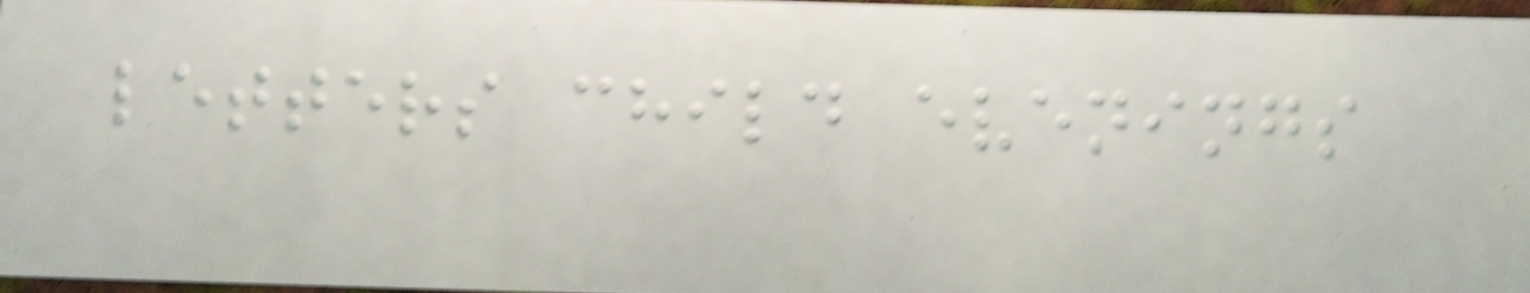letters child evenings
